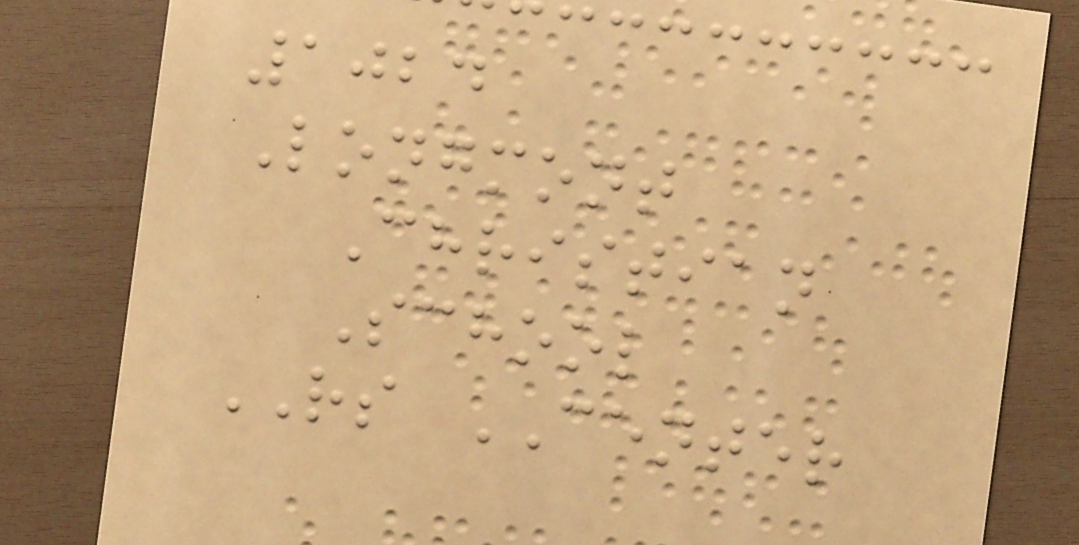1024
Longmont
Christian
School
RS CENTER
